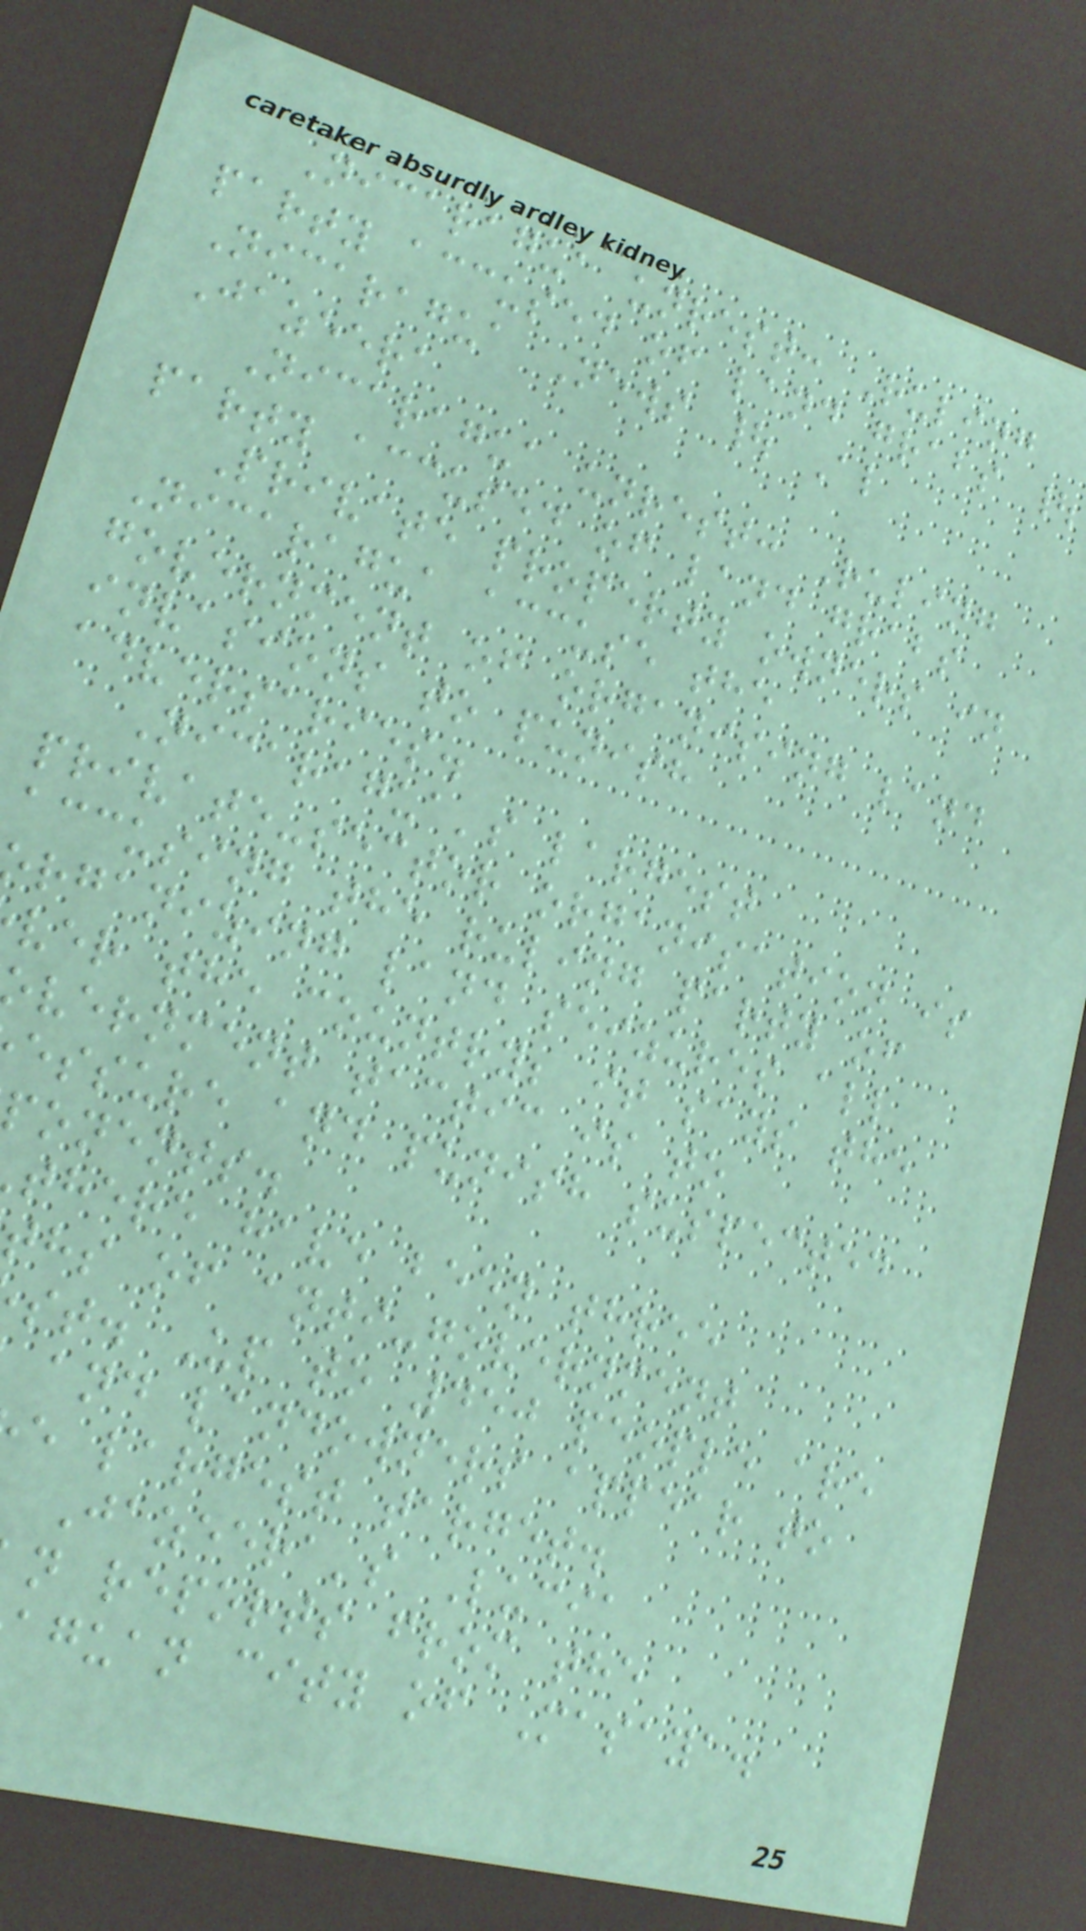Nicaragua unrest: Ruling
party accused of land grabs |
Nicaragua News | Al
Jazeera
Nicaragua unrest: Ruling
party accused of land grabs
Private property owners in
Nicaragua accuse the
government of organising land
invasions to punish
adversaries.
Nicaragua's largest
private-sector organisation is
accusing the ruling party of
rganizing land seizures all
ver the country; it says the
vernment tactic is to
essure and punish suspected
ponents.
there have been three
ths of anti-government
st. Up to 450 people are
and landowners appear to
e largest target.
Jazeera's Lucia
n reports from the
aguan city of Masaya.
